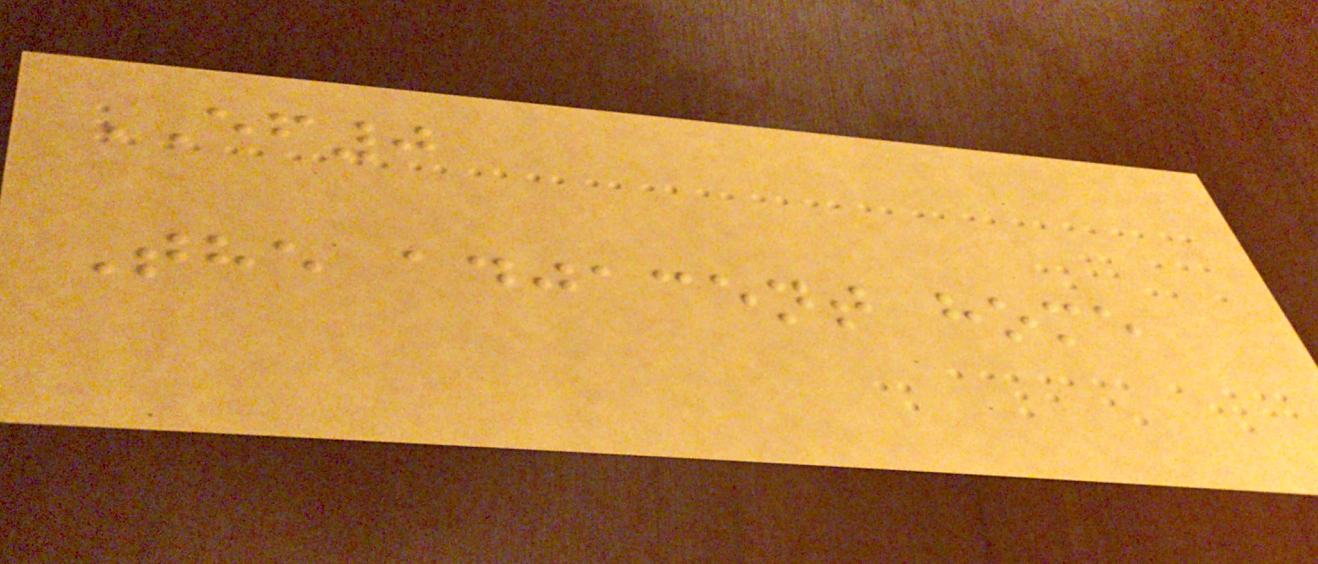EF0
The adjacent home
